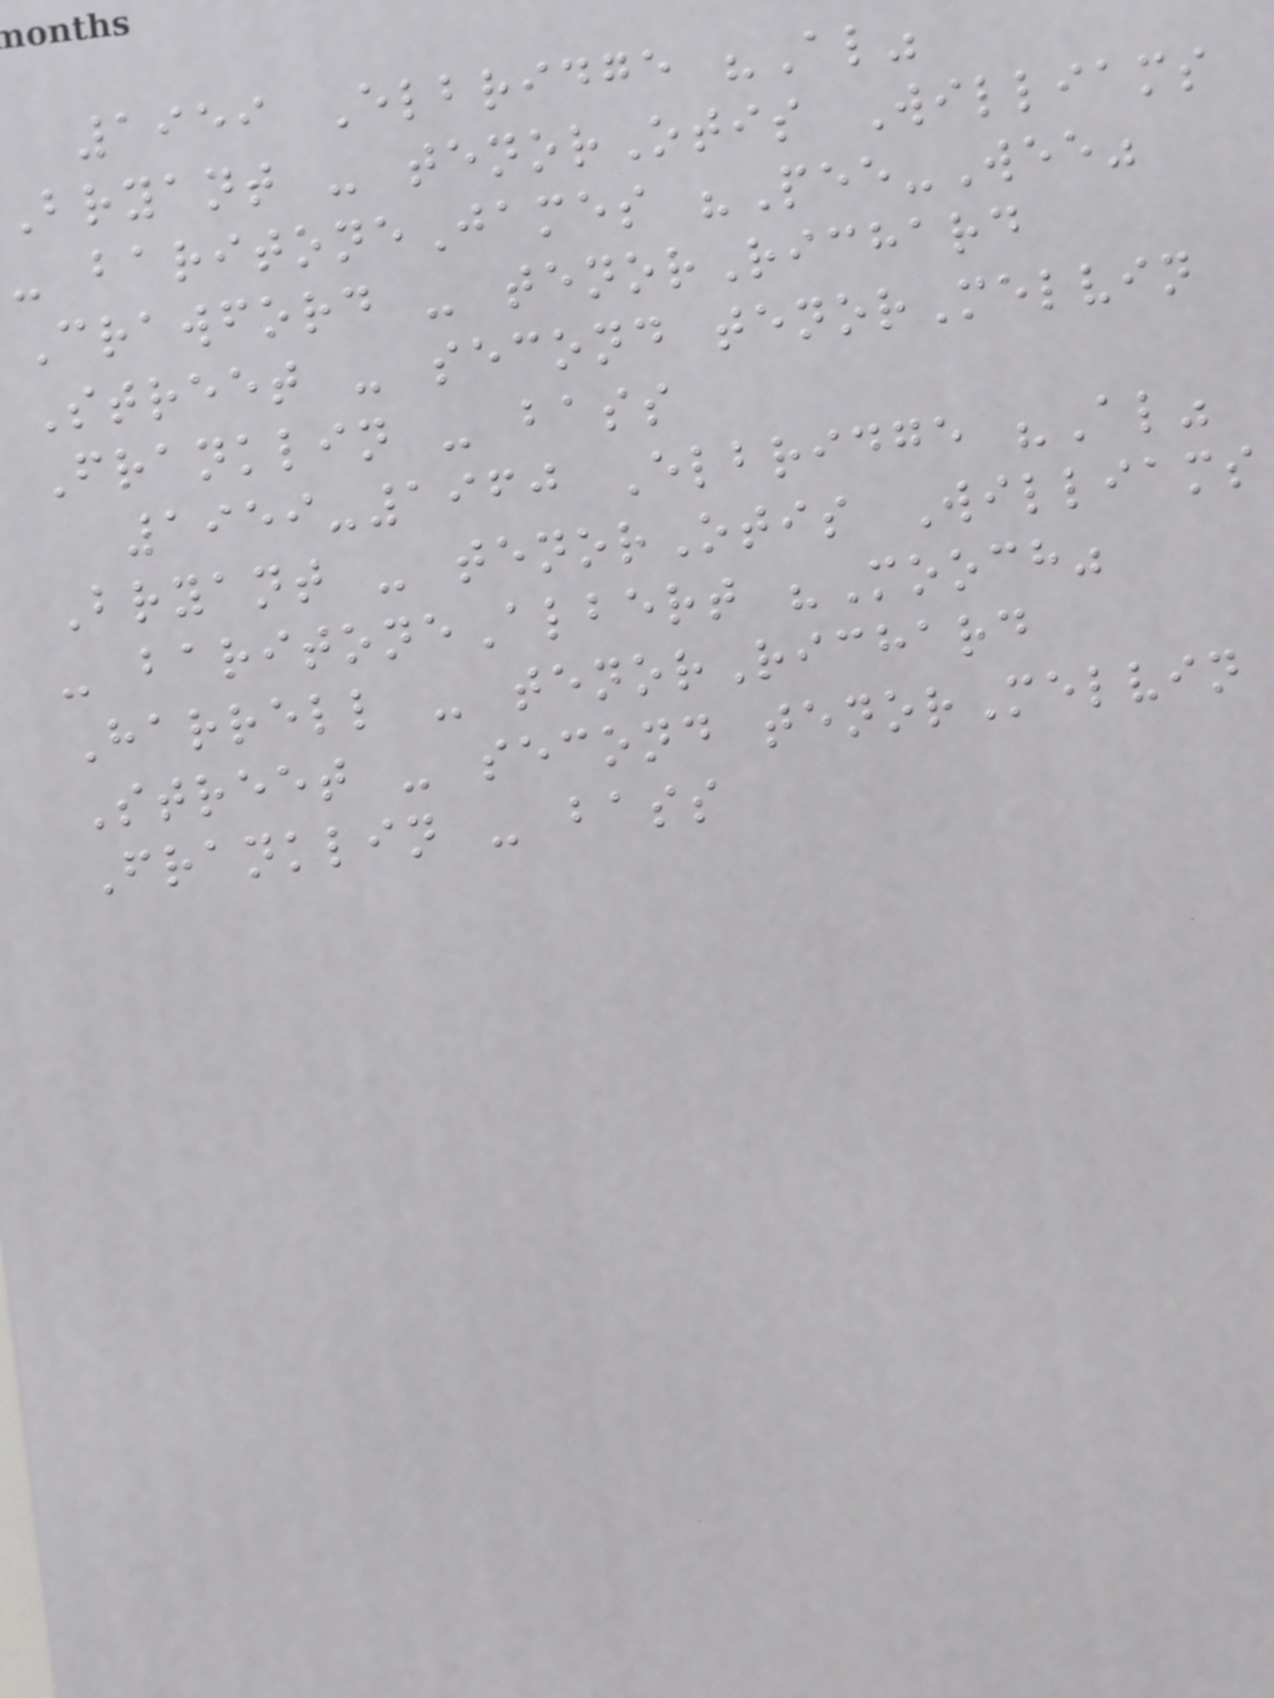1959 Elbridge "Al"
Bryant - tenorOtis Williams
- baritoneJames "Pee-Wee"
Crawford - tenorRichard
Street - second tenorMelvin
Franklin - bass
1959-1960 Elbridge "Al"
Bryant - tenorOtis Williams
- baritoneAlbert "Mooch"
Harrell - tenorRichard
Street - second tenorMelvin
Franklin - bass
